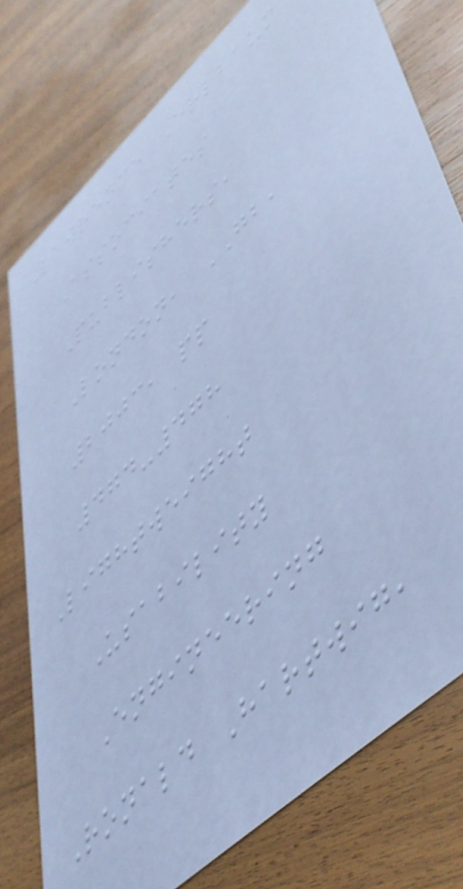Lawrence Erlbaum
Associates
Publishers,
London, GB,
2003, pp
474-478
Lightweight
Usability
Engineering
Ronald Hartwig,
